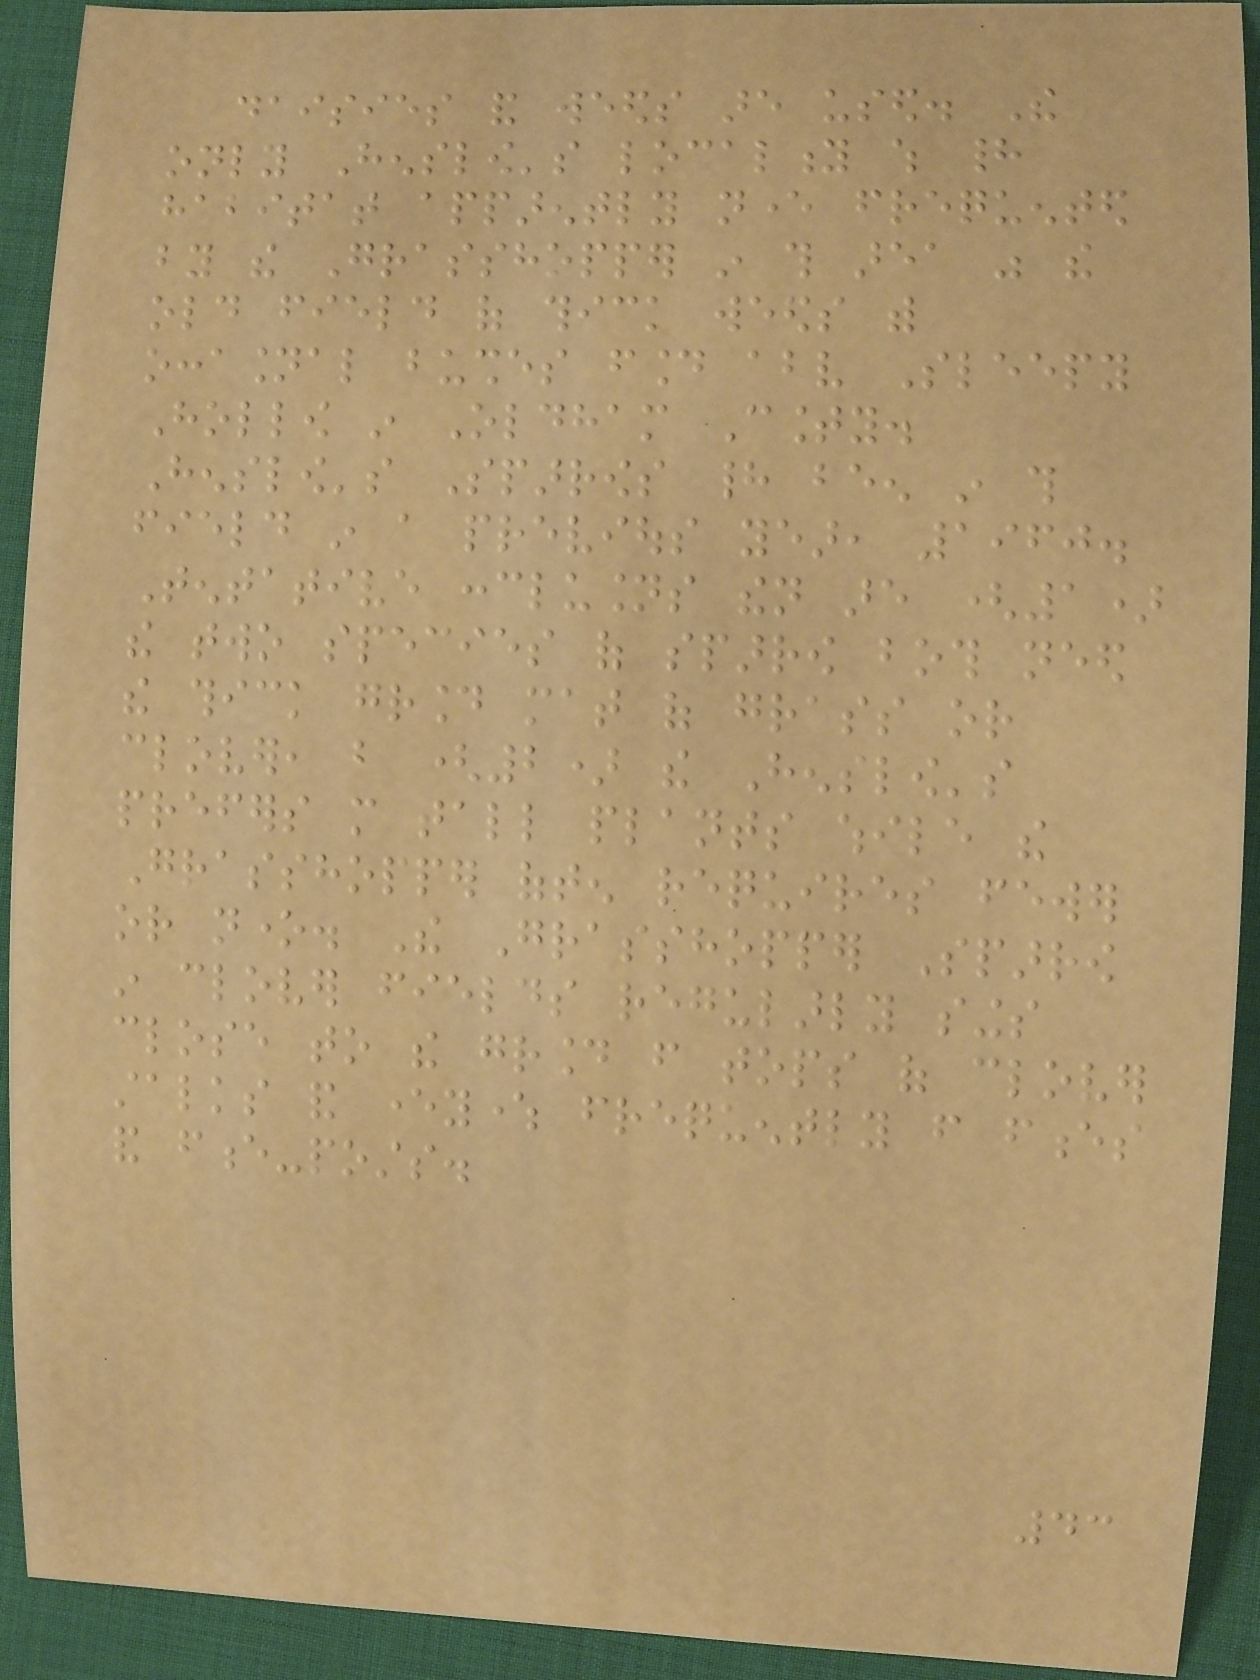daisies and weeds are used. The
only Henslow's locality which had
habitat apparently never frequented
by the Grasshopper in this area was the
old field of thick weeds with
occasional bushes found above Sleepy
Hollow in Oldham County.
Henslow's Sparrows had been in this
field in a previous year, 1960.
Tentative conclusions then are (1)
the two species of sparrow both need
the thick ground mat of grass or
clover, but (2) the Henslow's
prefers more tall plants while the
Grasshopper often requires fewer
or none. The Grasshopper Sparrow
in clover fields regularly sings
close to the ground from tops of clover
stalks and everywhere frequently from fences
and fence-posts.
43
